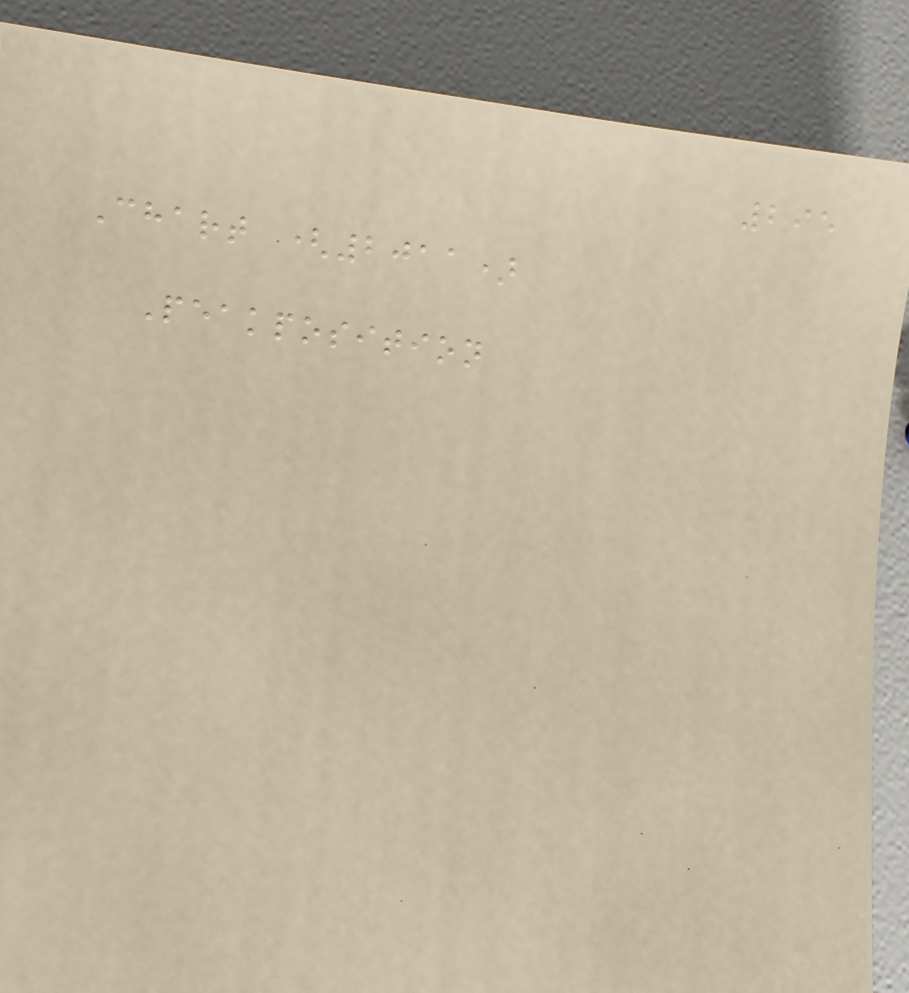295
Chart (2011)
Peakposition
